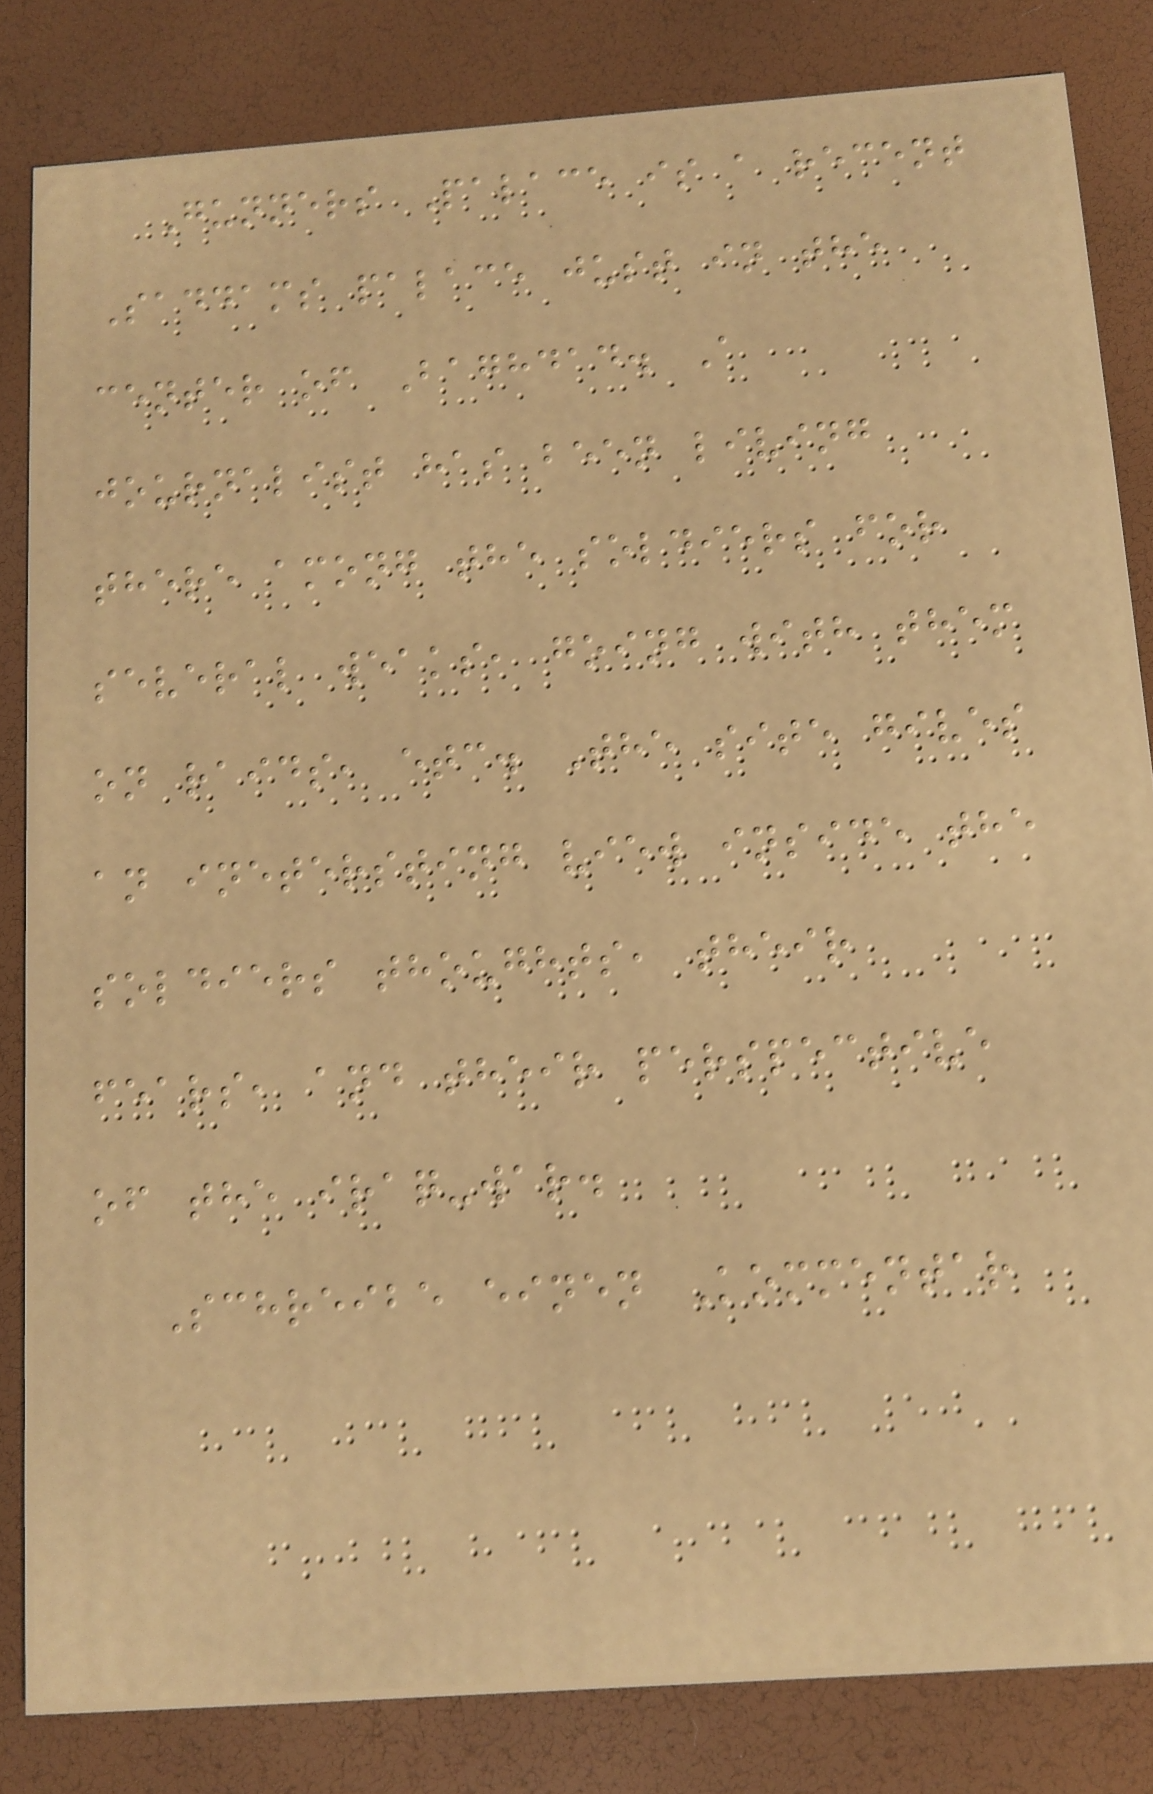Gunners Palace is a recent
Saddams palace just in the
center of Baghdad. A
journalist has been living
there among the soldiers for
several weaks, going with them
on raids, etc. The site gives
an inetersting view inside the
soldiers thoughts, their
fears, and their perspective
of the iraq-war.
Schreibe einen Kommentar
